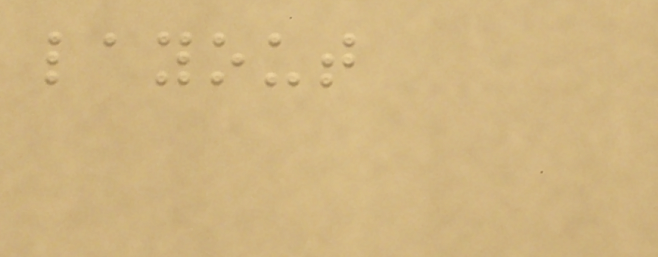layout
